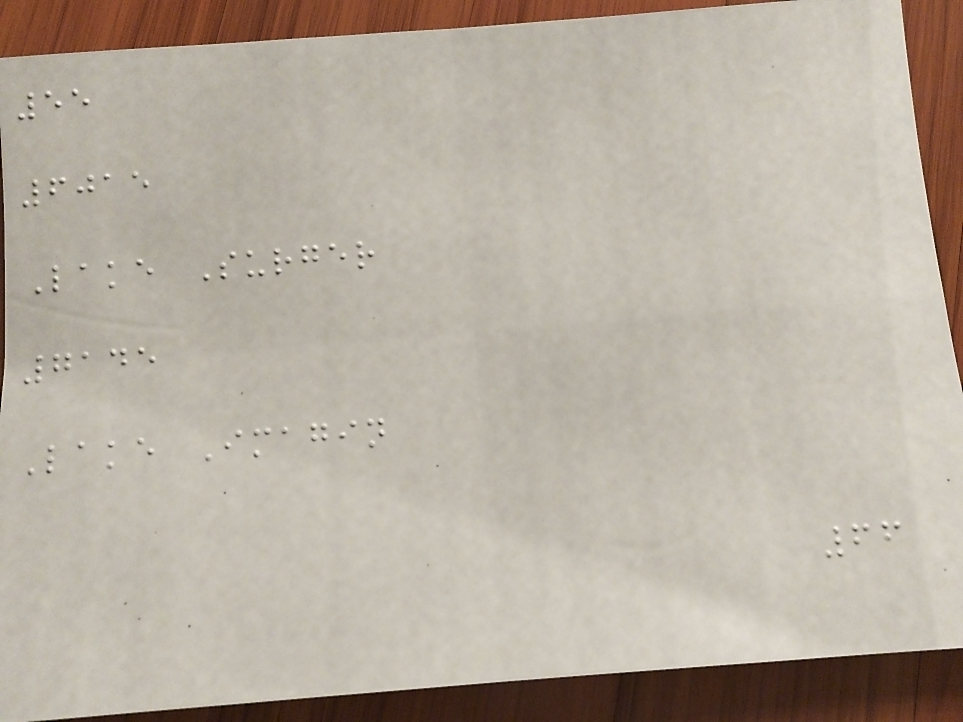55
6015
Lake Surger
7145
Lake Imagin
66
